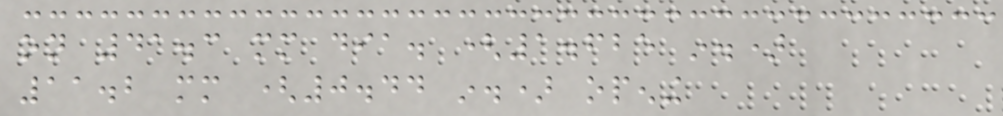on 41.3 mm dia. (1.625 in.)
11.2 mm (0.44 in.) opening
